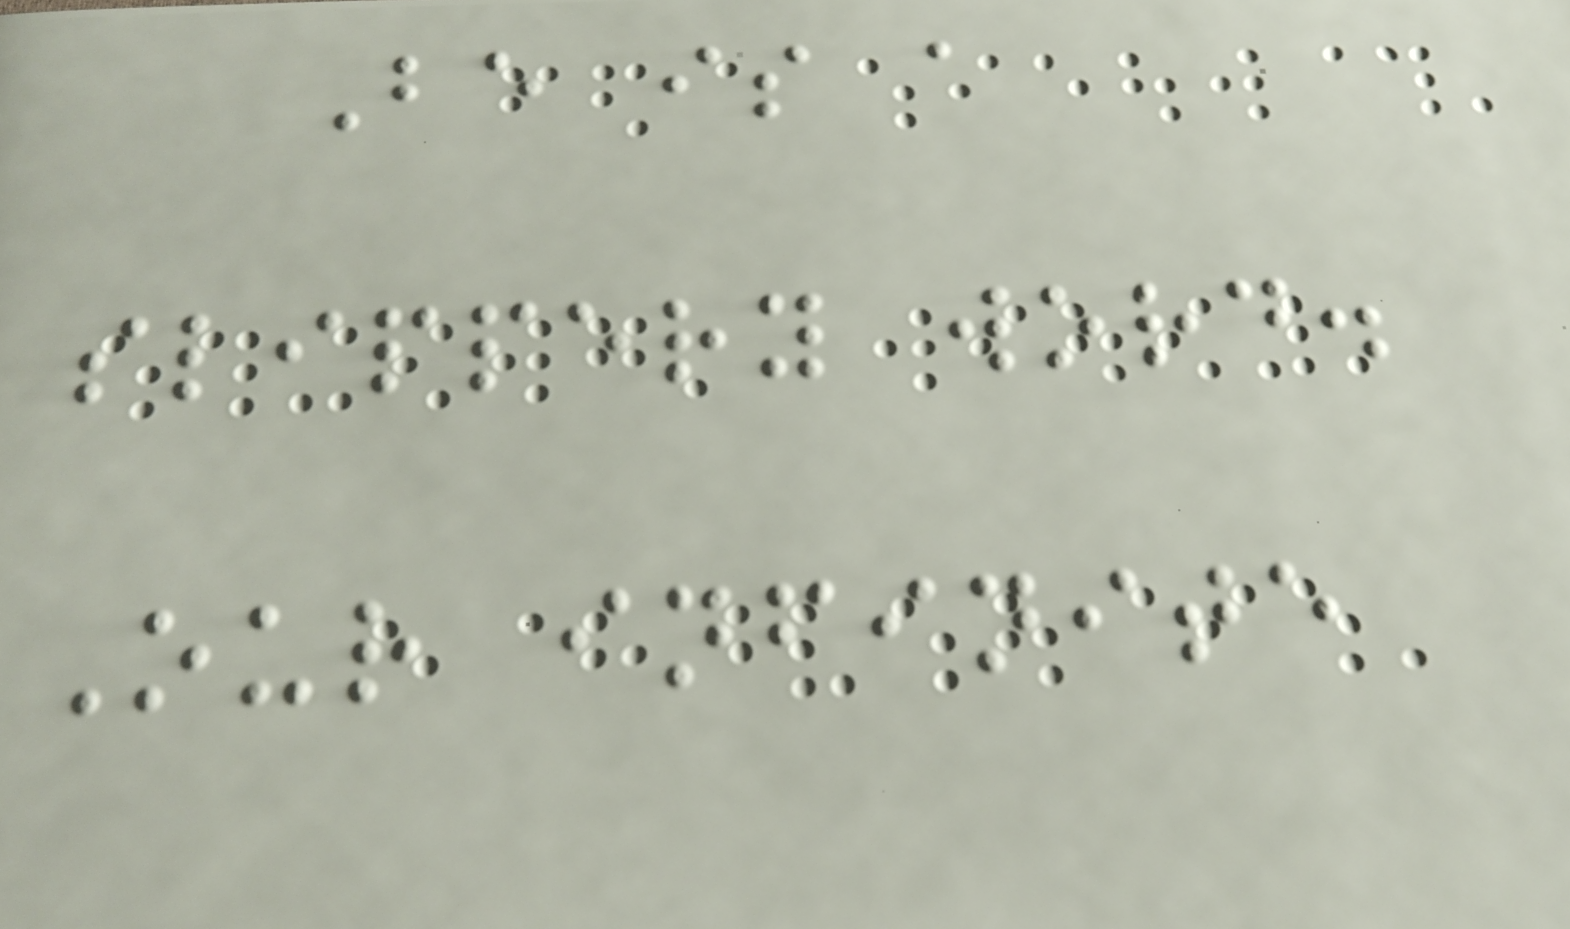Be is a
slippery word.
Our infinite
